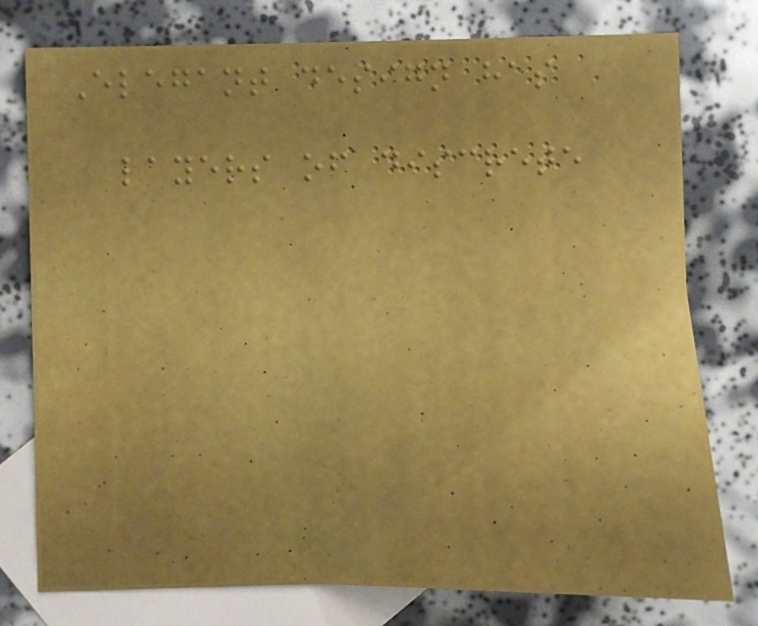Elegant design has
layers of discrete
